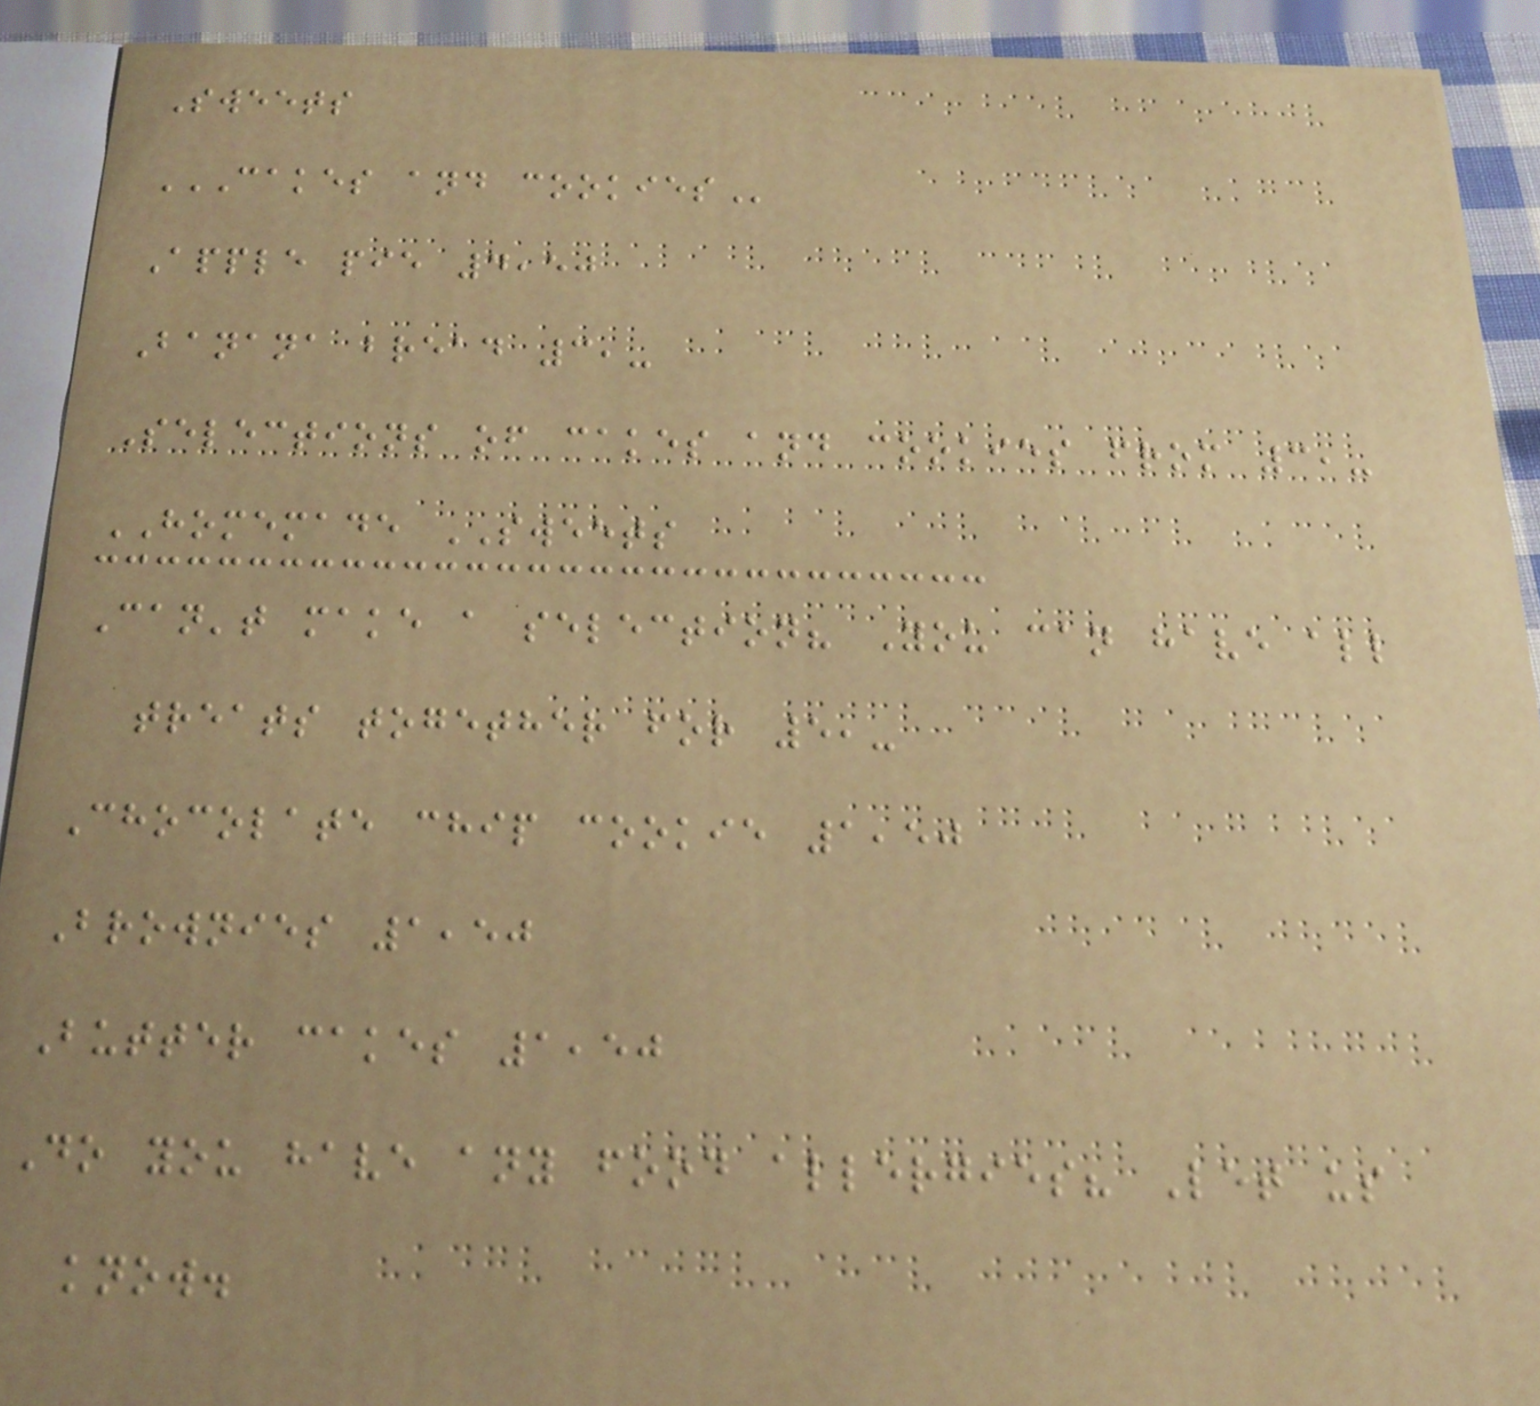Sweets
CAKES AND COOKIES
Apple pie 4,50
Banana bread 3,-
Selections of cakes and cookies from 3,-
HOMEMADE SWEETS
Can't make a selection? You can have all
treats together for 5,-
Chocolate chip cookie 1,50
Brownies 1,50
Butter cakes 1,50
Do you have any food allergies? Let us
know.
